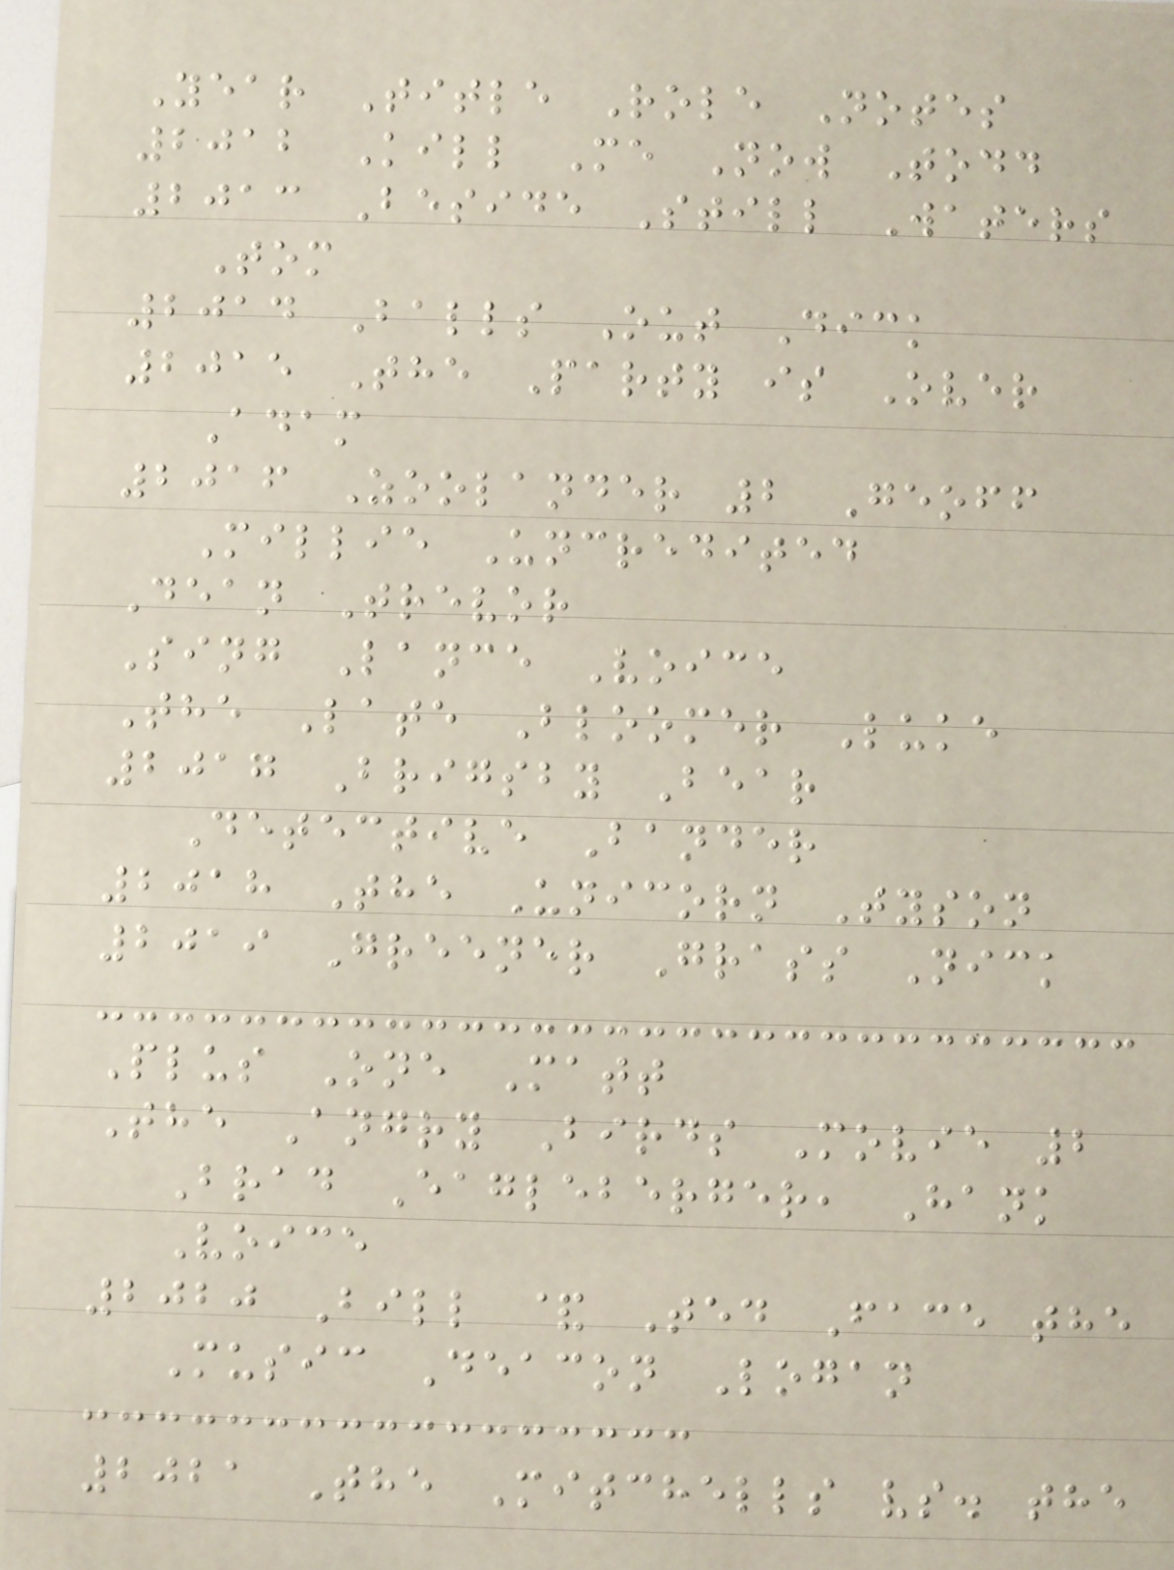Year Title Role Notes
2012 Kill Me Now Todd
2013 Beside Still Waters
Tom
2014 Balls Out Dick
2015 The Party is Over
Adam
2016 Zoolander 2 Geoff
Millie Uncredited
Dean Trevor
Sing Lance Voice
The Late Bloomer Luke
2017 Brigsby Bear
Detective Bander
2018 The Unicorn Tyson
2019 Greener Grass Nick
Plus One Matt
The Angry Birds Movie 2
Brad Eagleberger, Hank
Voice
2020 Bill & Ted Face the
Music Deacon Logan
2021 The Mitchells vs. the
